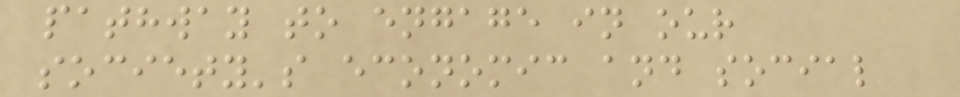pathway to engage in our
society's economic and social
